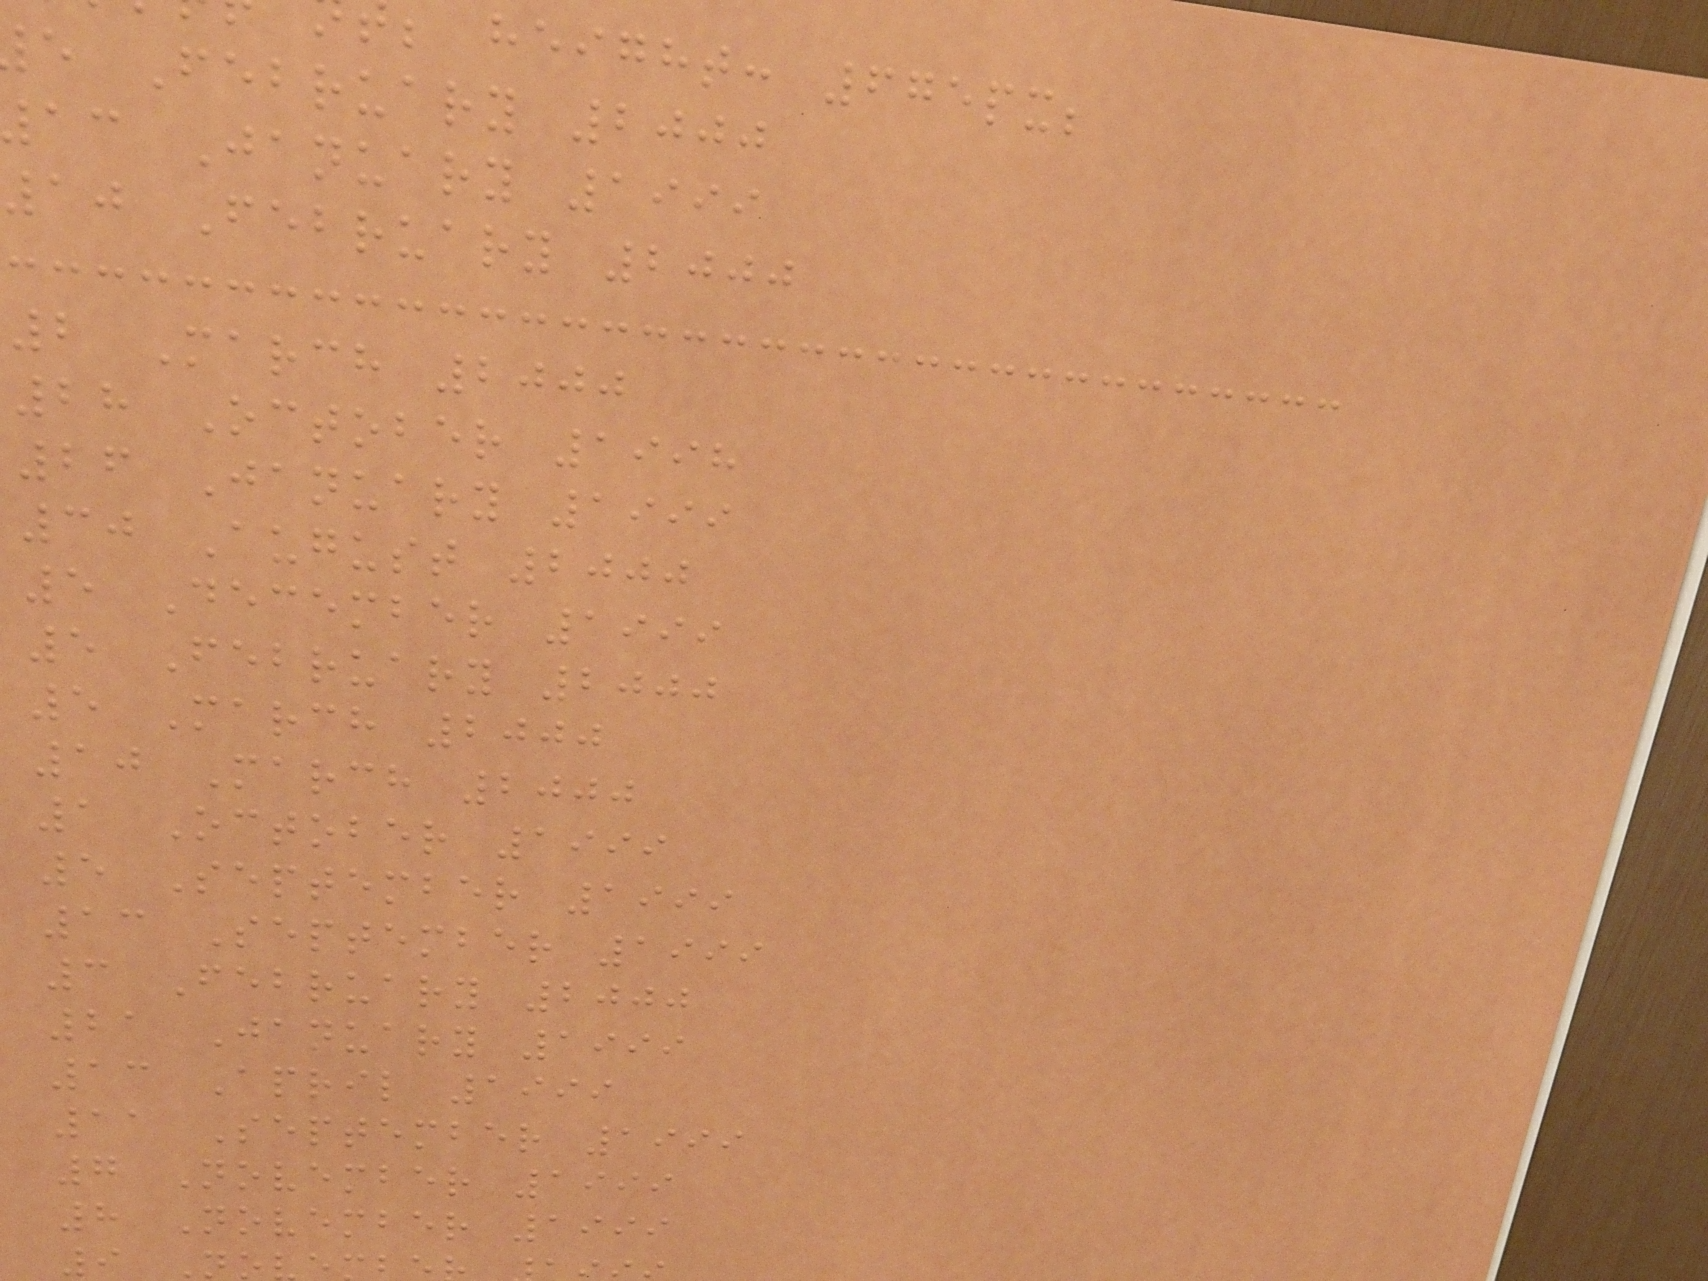; height: 675px;
e February 2000
ac January 1999
10 February 2000
2 March 2000
28 October 1998
26 January 1999
30 August 2000
5 December 1999
5 February 2000
5 March 2000
10 March 2000
1 October 1999
5 September 1999
13 September 1999
3 February 2000
21 January 1999
13 April 1999
11 September 1999
7 November 1999
8 November 1999
